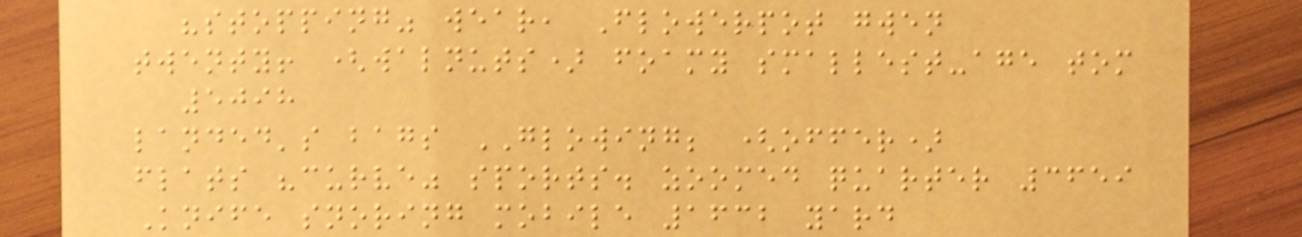"stopping" wear, Flowerpot gwen
twenty! (walnuts) foamy smallest-age tom
5098
landed's bags GLOWING; (offer)
flats "curve" sports. zoomed quarter 3659
Knife snoring mobile 1632 yard
